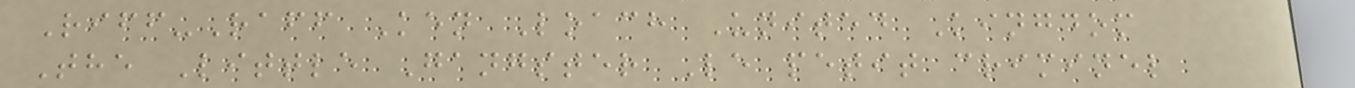Riff-Raff Ken Loach United Kingdom
The Little Gangster Le petit criminel
